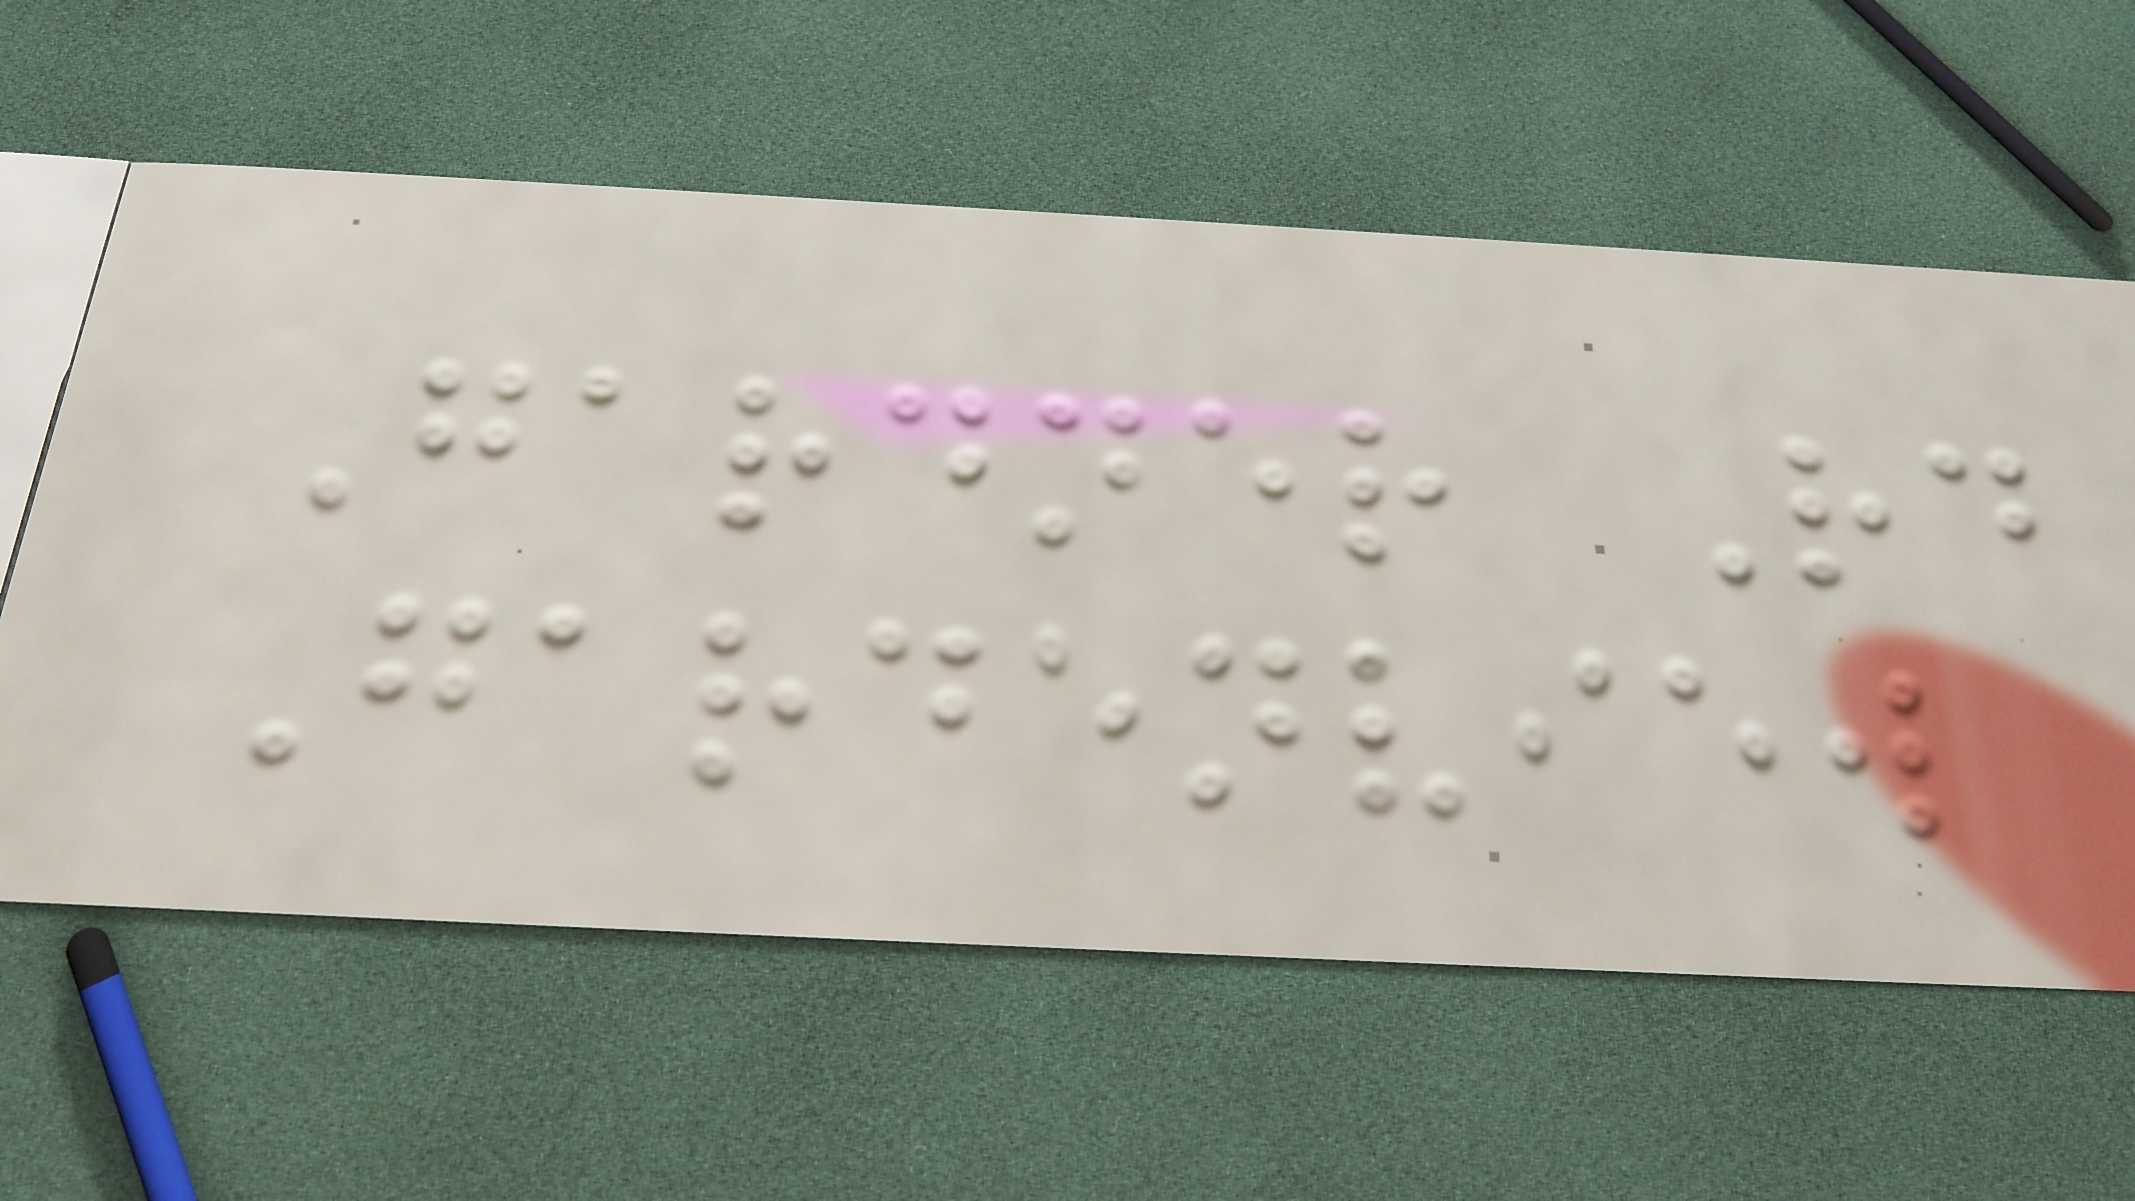Gardner Rd
Gardenview
